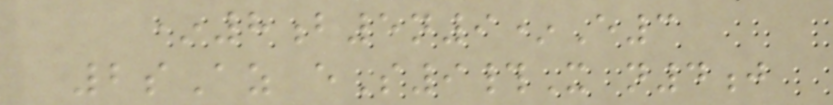*8b5n9*E3
2sAz eS9#X n4j
